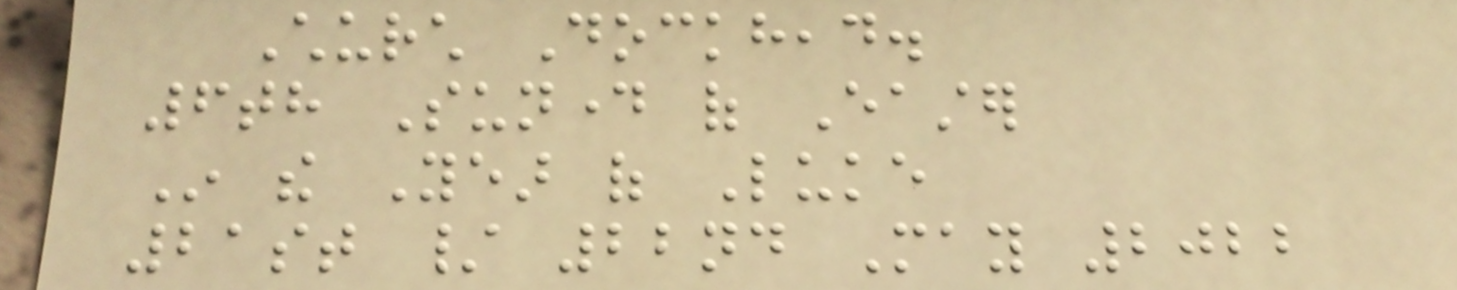Church Dockhead.
6th Sunday of Easter
In the Year of Luke
21st / 22nd May 2022
